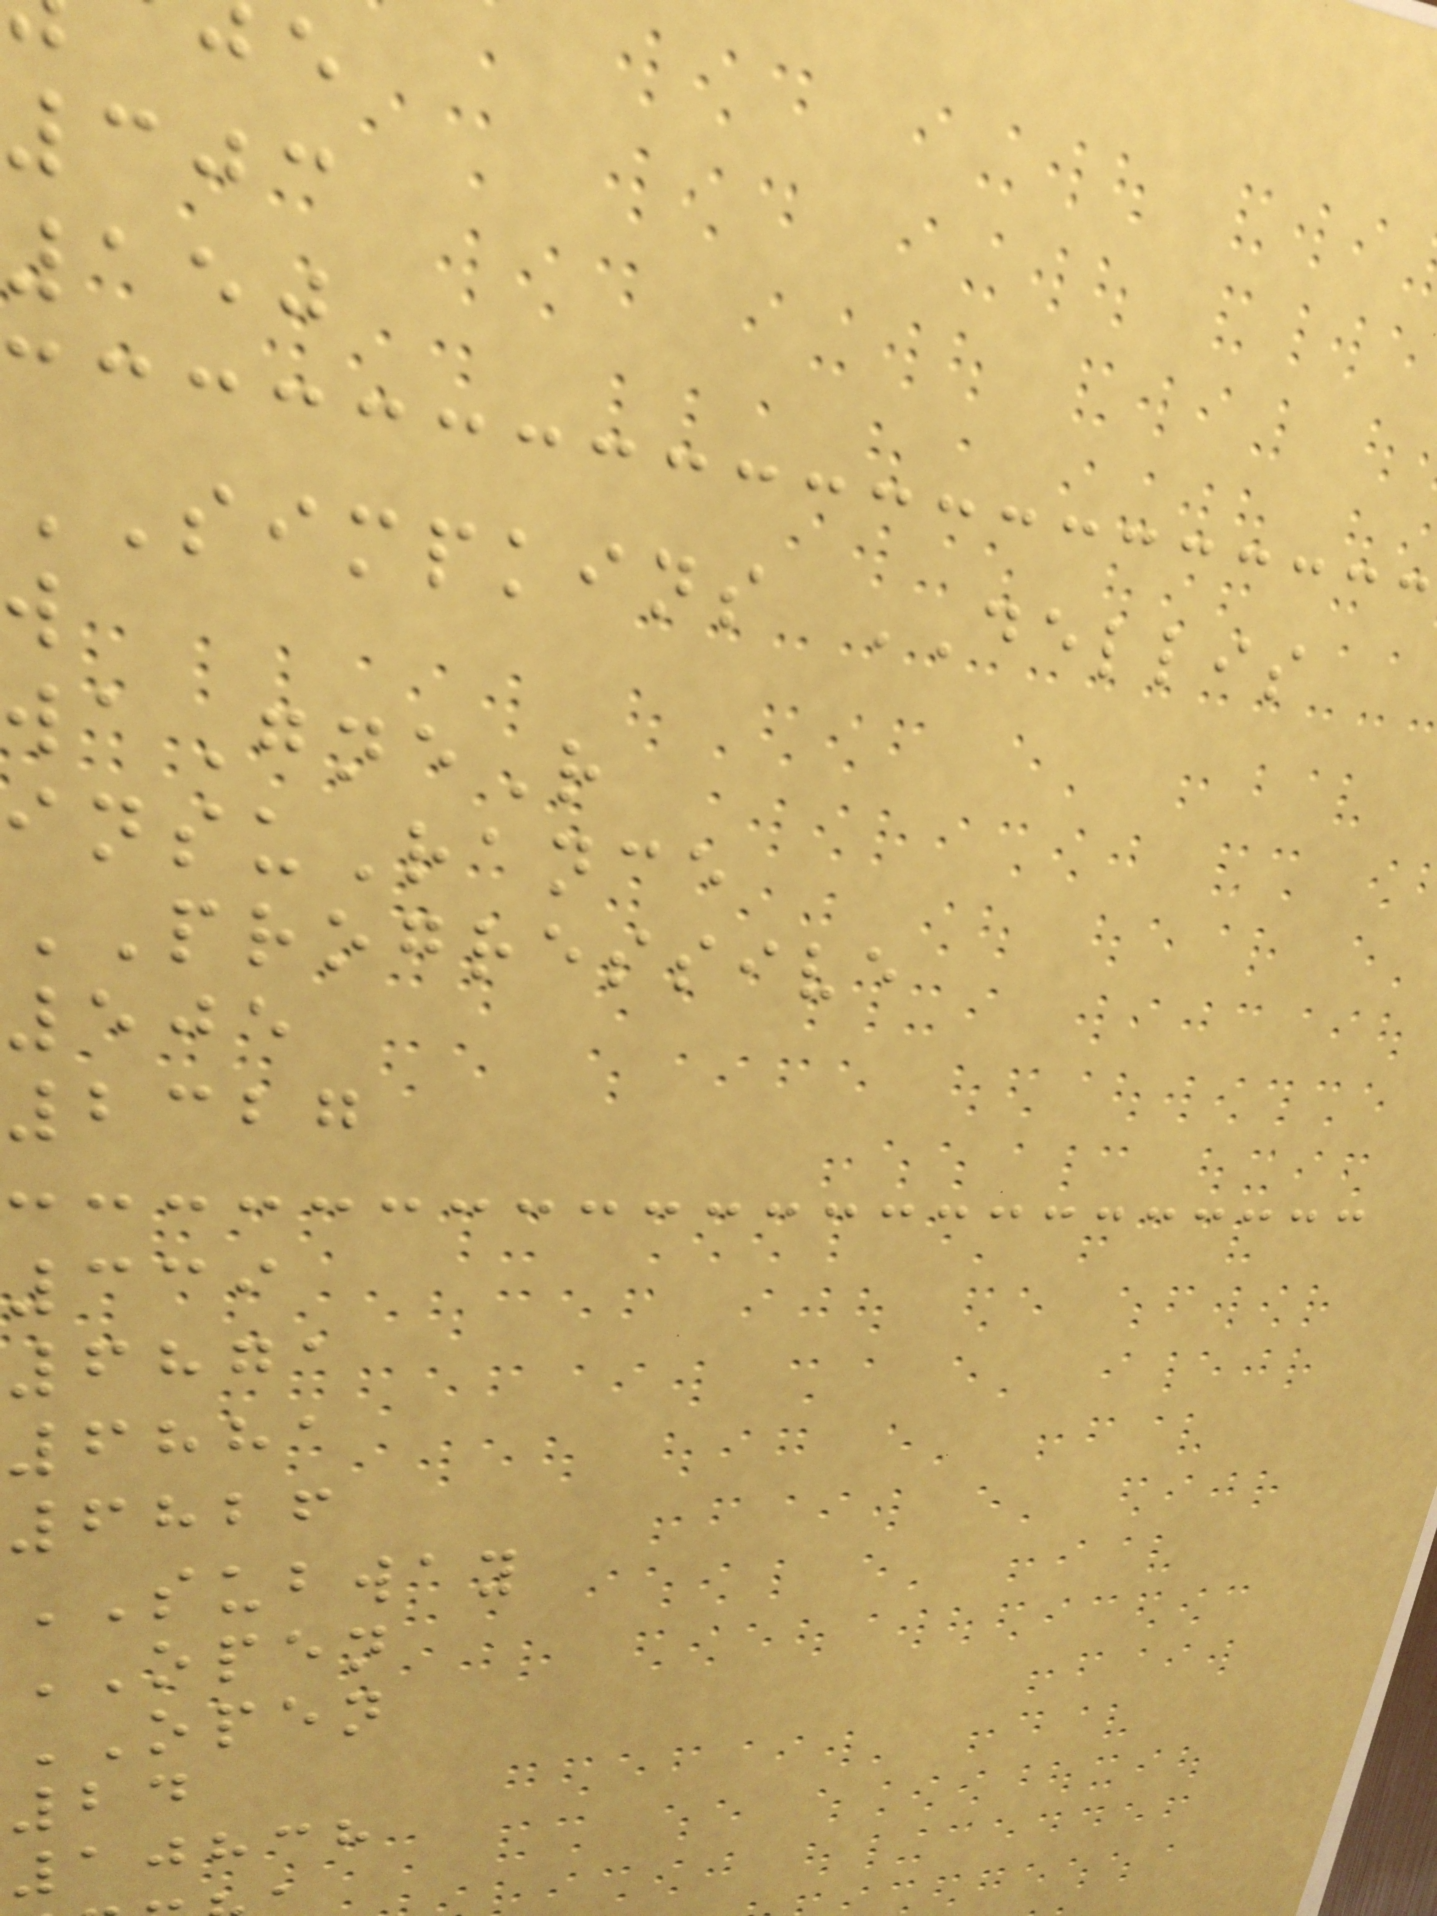303
150
SIMPKINS DELLIS
w
waGneR
insuRance
PROGRESSIVE
505
2327
339
6871
6881
6826
SUBWAY
OPEN
OPEN
24
10838
